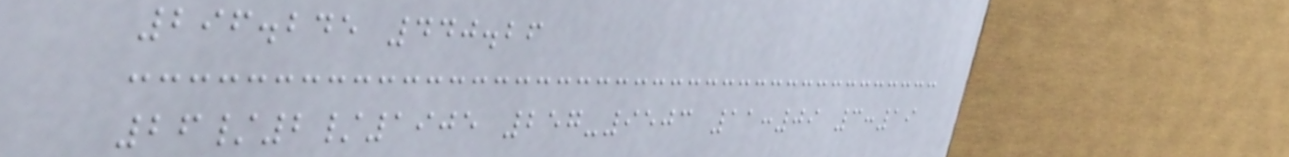296.245 440.26
26/2/1905 257-9503 11:09 3:19
